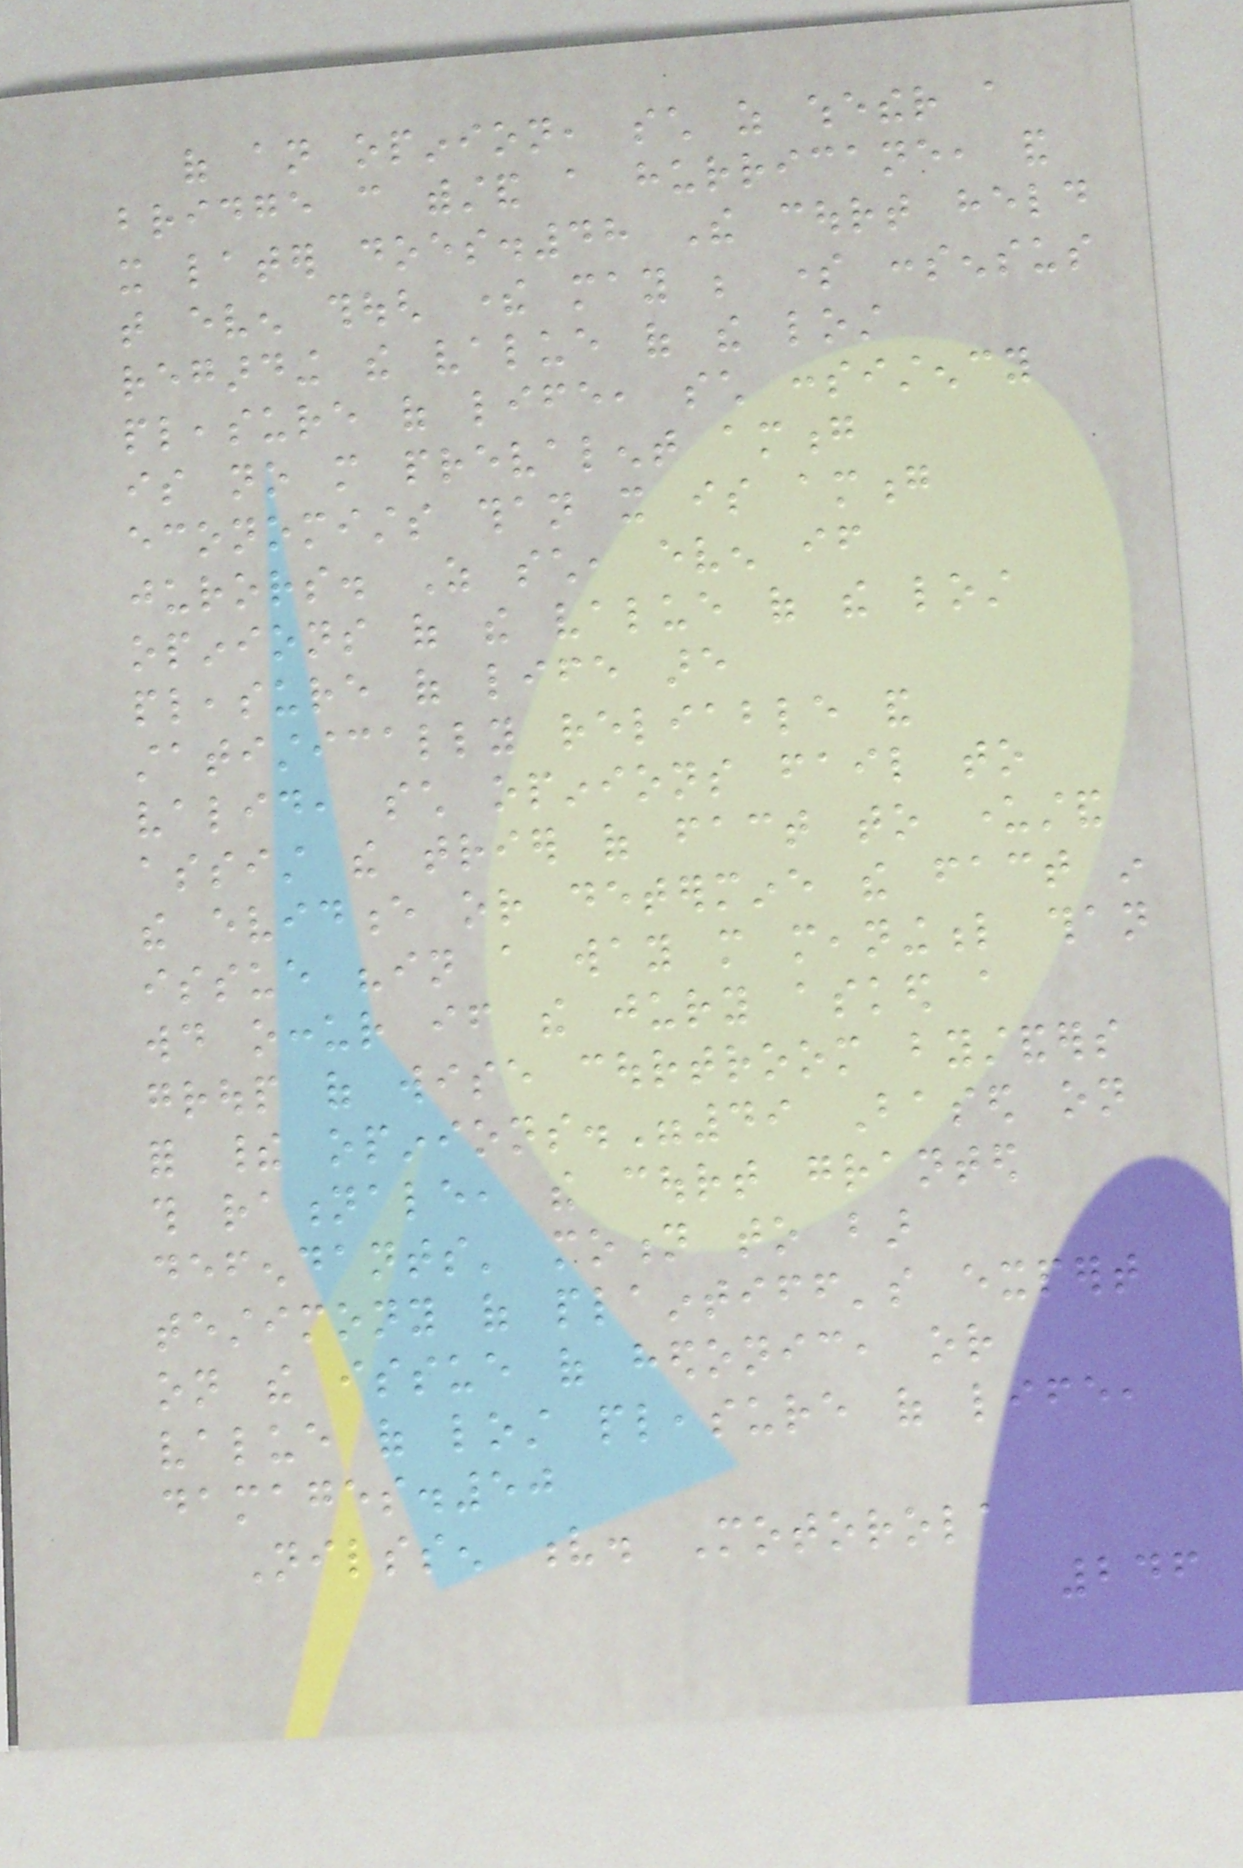of an opinion, such as whether a
bridge can withstand a hurricane, and
it later does.48 The court held
that even though there may be some consensus
regarding the value of the lost
pleasure of life, such consistency
is no more prevalent among
economists than it is among
jurors. As such, even if
opinions of the value of the lost
pleasure of life are
statistically reliable and
valid, such opinions fail to
assist the trier of fact to understand
the evidence or determine the fact in
issue "in a way more meaningful than
would occur if the jury asked a
group of wise courtroom bystanders
for their opinions."49 Based on
this rationale, the court granted
defendants' motion to bar
testimony of plaintiff's expert
on the issue of hedonic, or
value of lost pleasure of life,
damages.50
Nilssen v. Motorola
246
